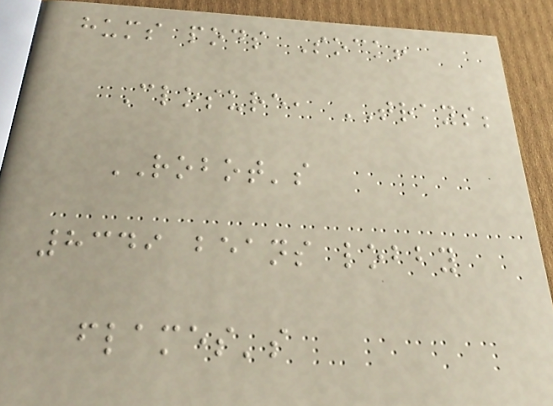hums pods Sock!
Closure, TRAYS;
ROBOT's
8349 beans lobby
flames's
